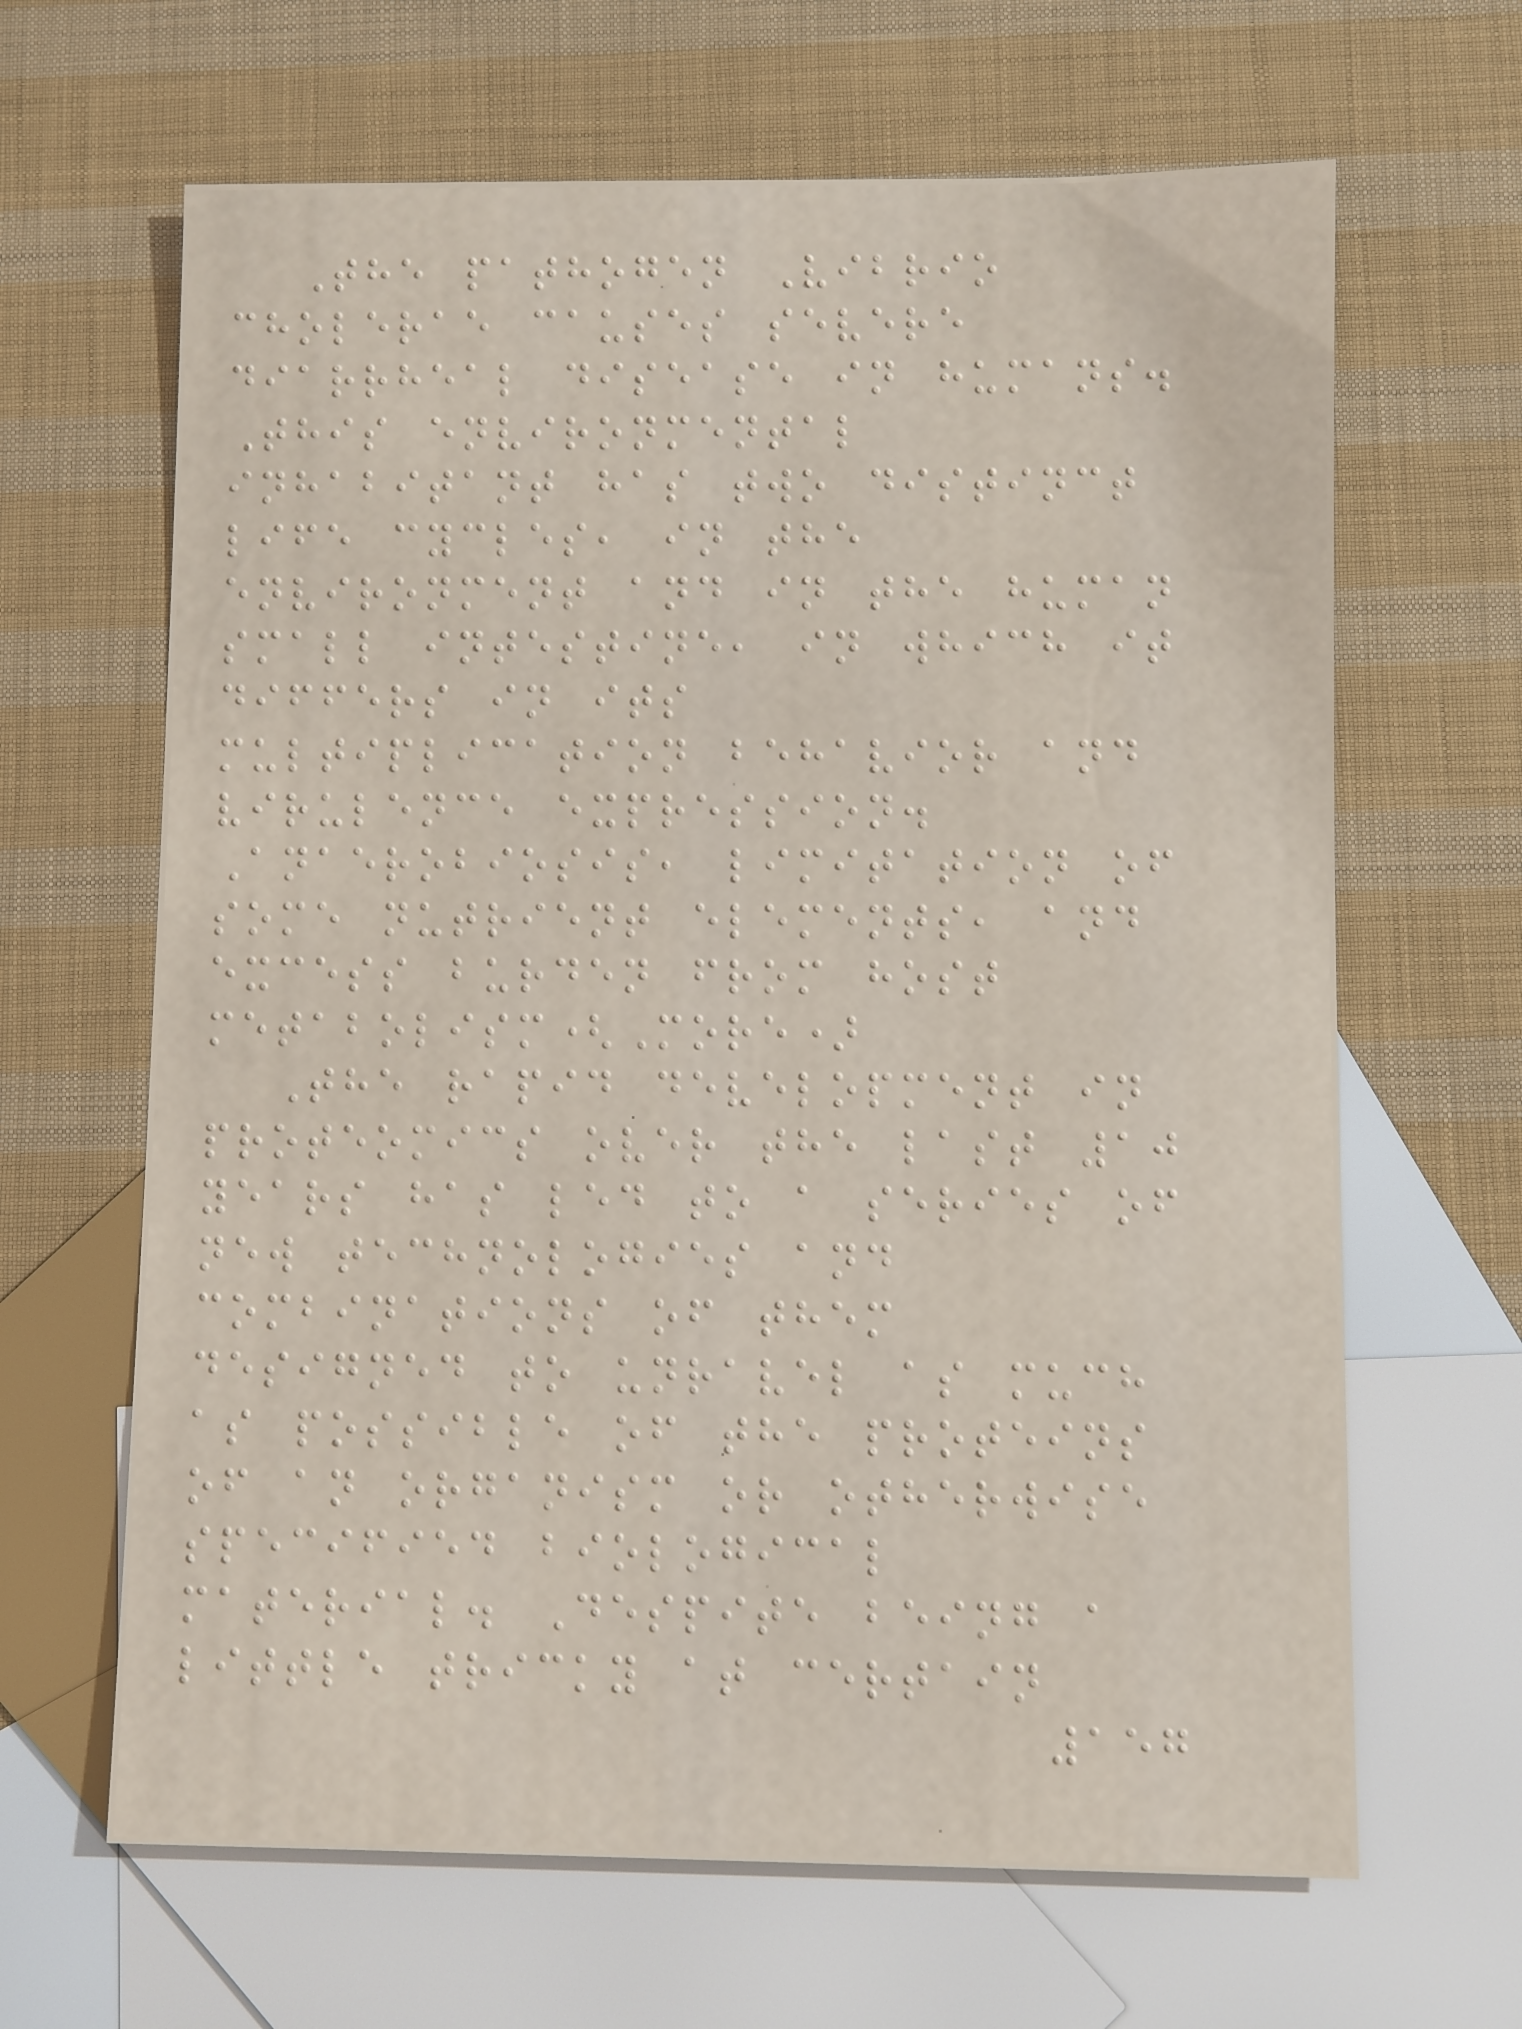The pathogen Vibrio
cholerae causes severe
diarrheal disease in humans.
This environmental
inhabitant has two distinct
life cycles, in the
environment and in the human
small intestine, in which it
differs in its
multiplication behavior and
virulence expression.
Anaerobiosis, limitation of
some nutrient elements, and
excess burden from host
metabolism(More)
The rapid development in
proteomics over the last 10
years has led to a series of
new technologies and
combinations of them
designed to unravel as much
as possible of the proteins
of an organism or otherwise
specified biological
material. Despite being a
little tricky at certain
157
